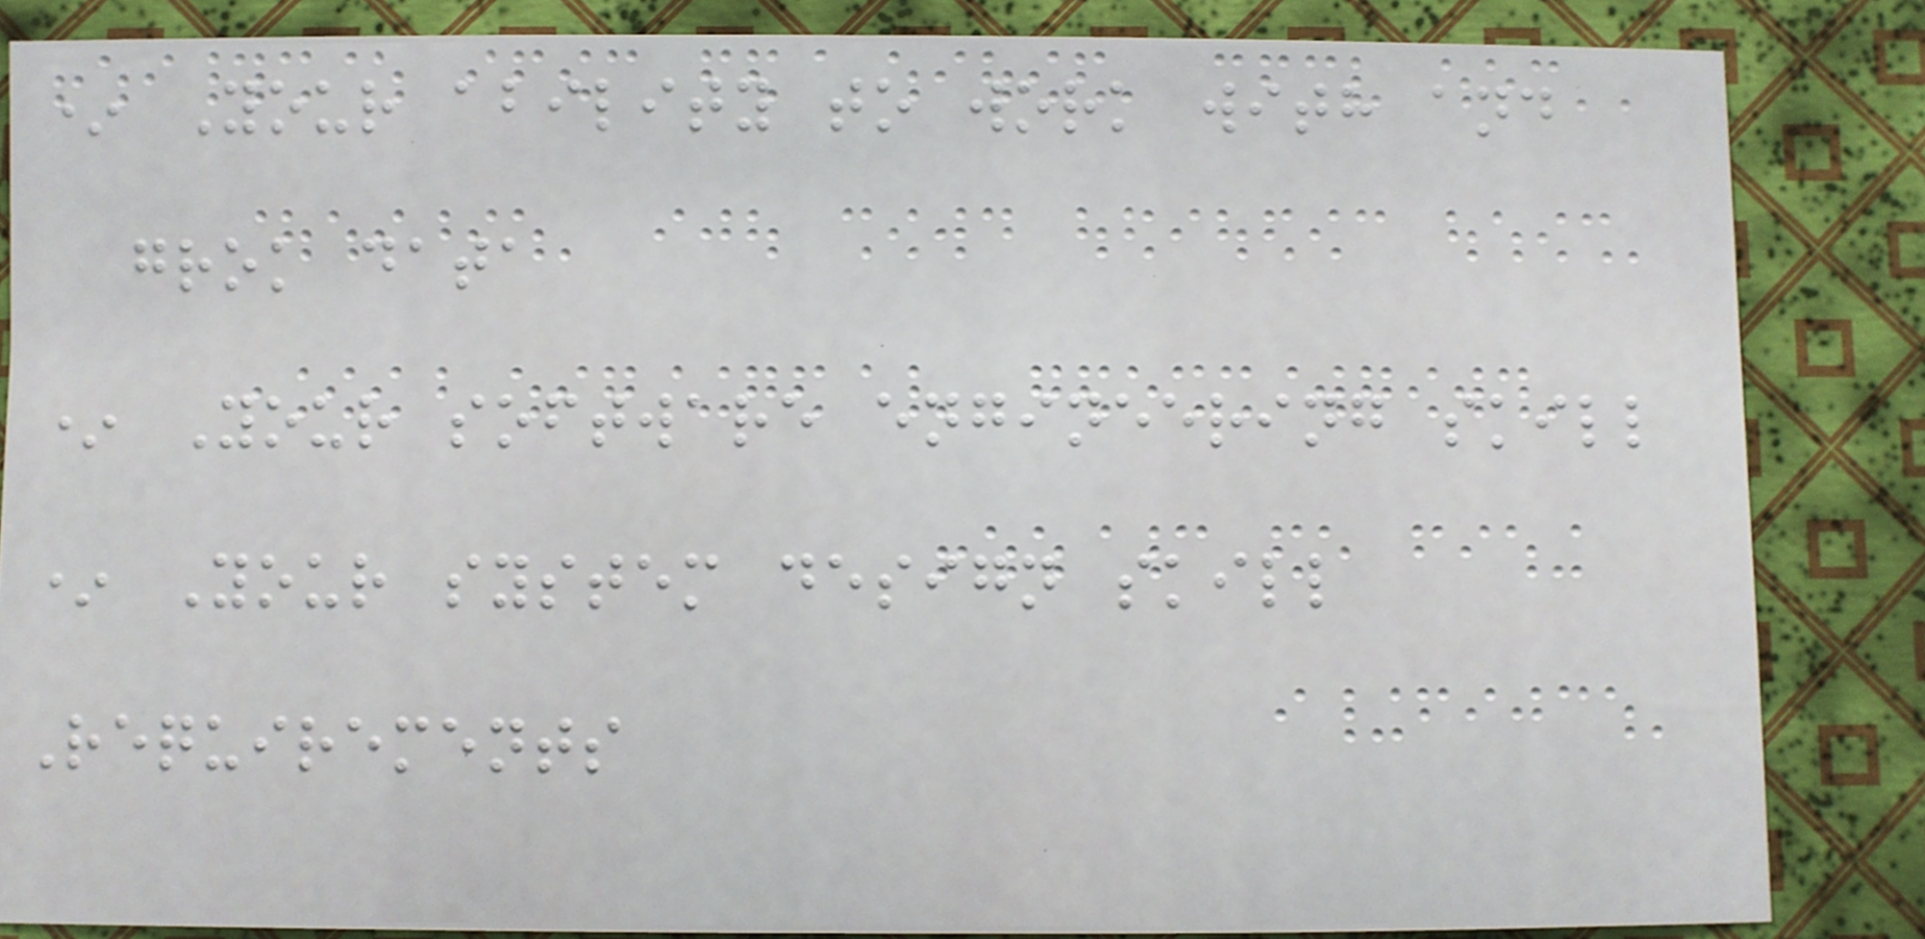* Your ability to work with and
grok data
* Your software engineering skill
* Your system design skill
Requirements
